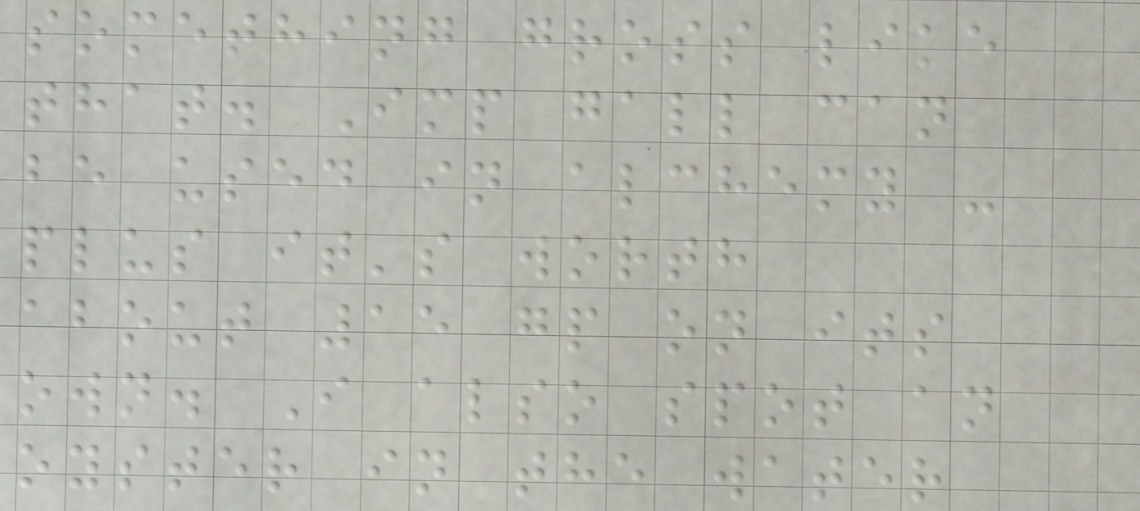something gross like
that. Imp gall can
be used in alchemy -
plus it's worth
about 15 gp on its
own. I also spot an
oyster in the water
